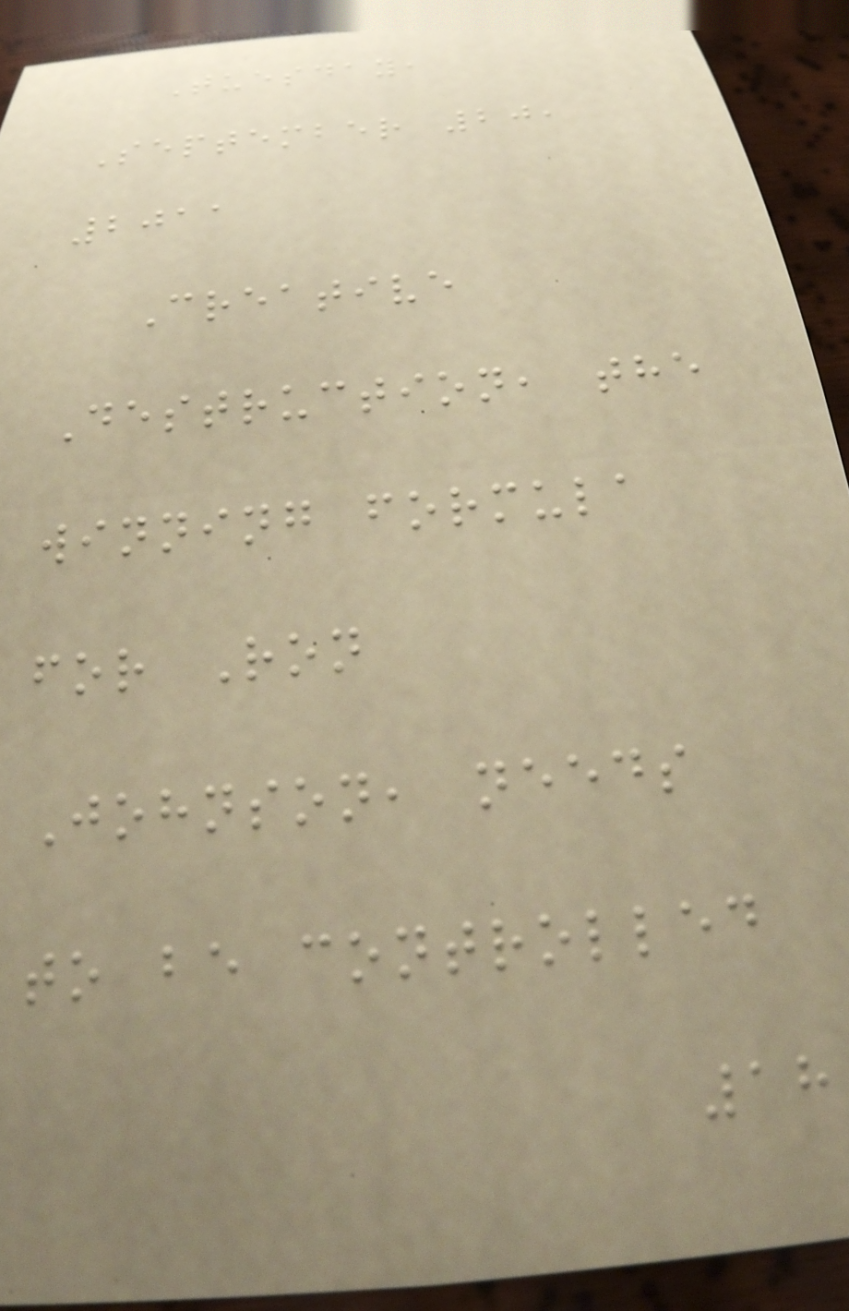Tuesday,
September 20,
2011
Creative
Destruction, the
winning formula
for Ron
Johnson, needs
to be controlled
18
